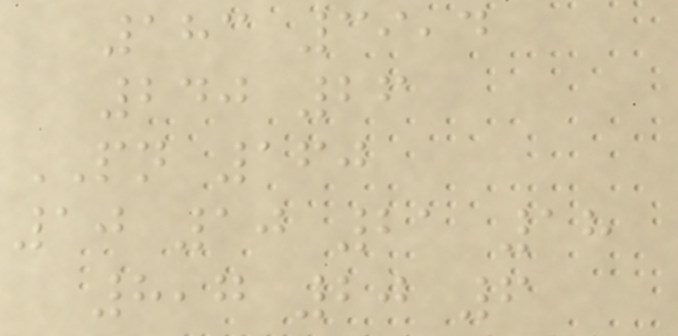183 39,4
240 26
PN 160
10 10 21 18
8,7 20 6
